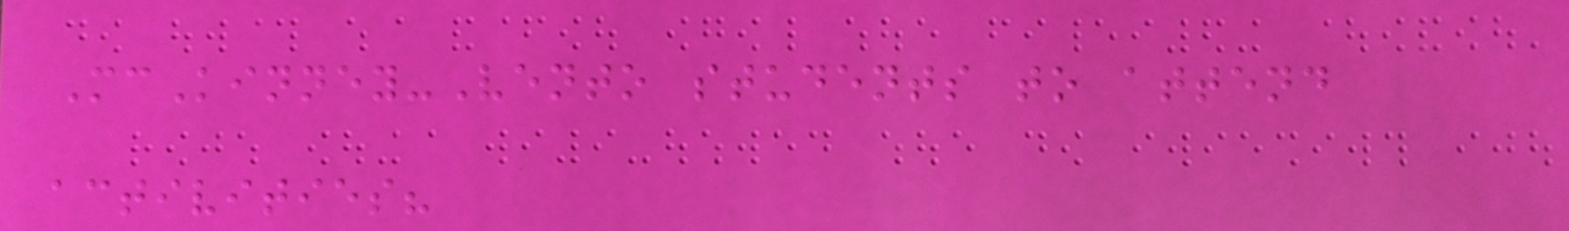McKinney-Vento students to attend
activities?
